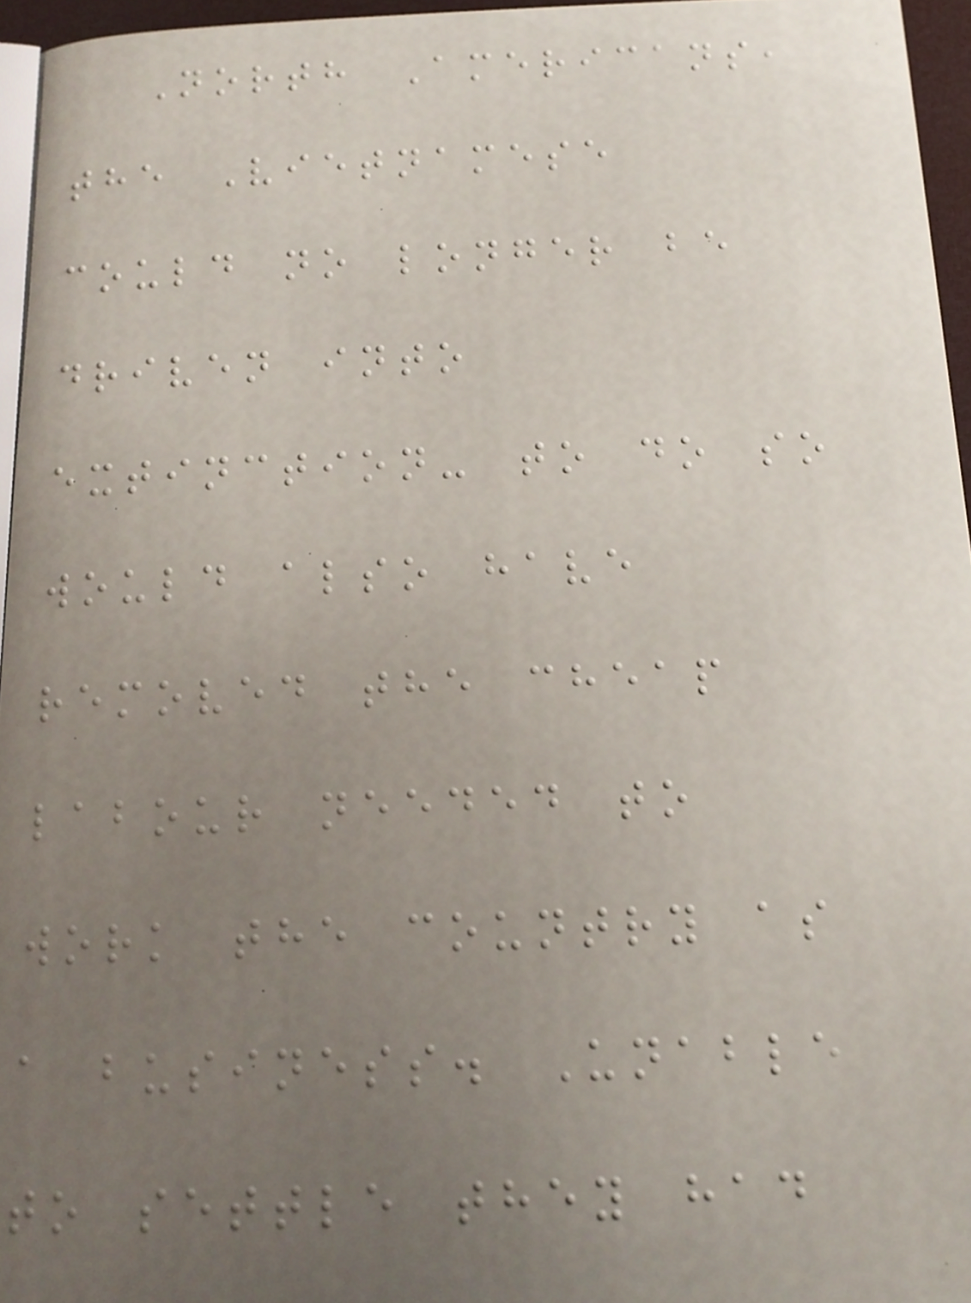North Americans,
the Vietnamese
could no longer be
driven into
extinction- to do so
would also have
removed the cheap
labour needed to
work the country as
a business. Unable
to settle they had
